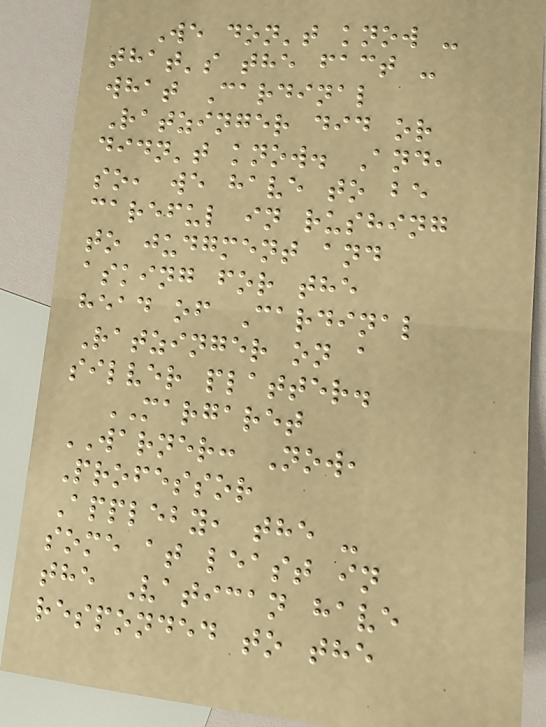We don't know -
that's the fact -
what Cardinal
Ratzinger did or
didn't know. And,
so, we have to be
careful in rushing
to judgment and
asking for the
head of Cardinal
Ratzinger on a
silver platter.
MARGARET
WARNER: Now,
Professor
Appleby, the -
some at least in
the Vatican have
responded to the
